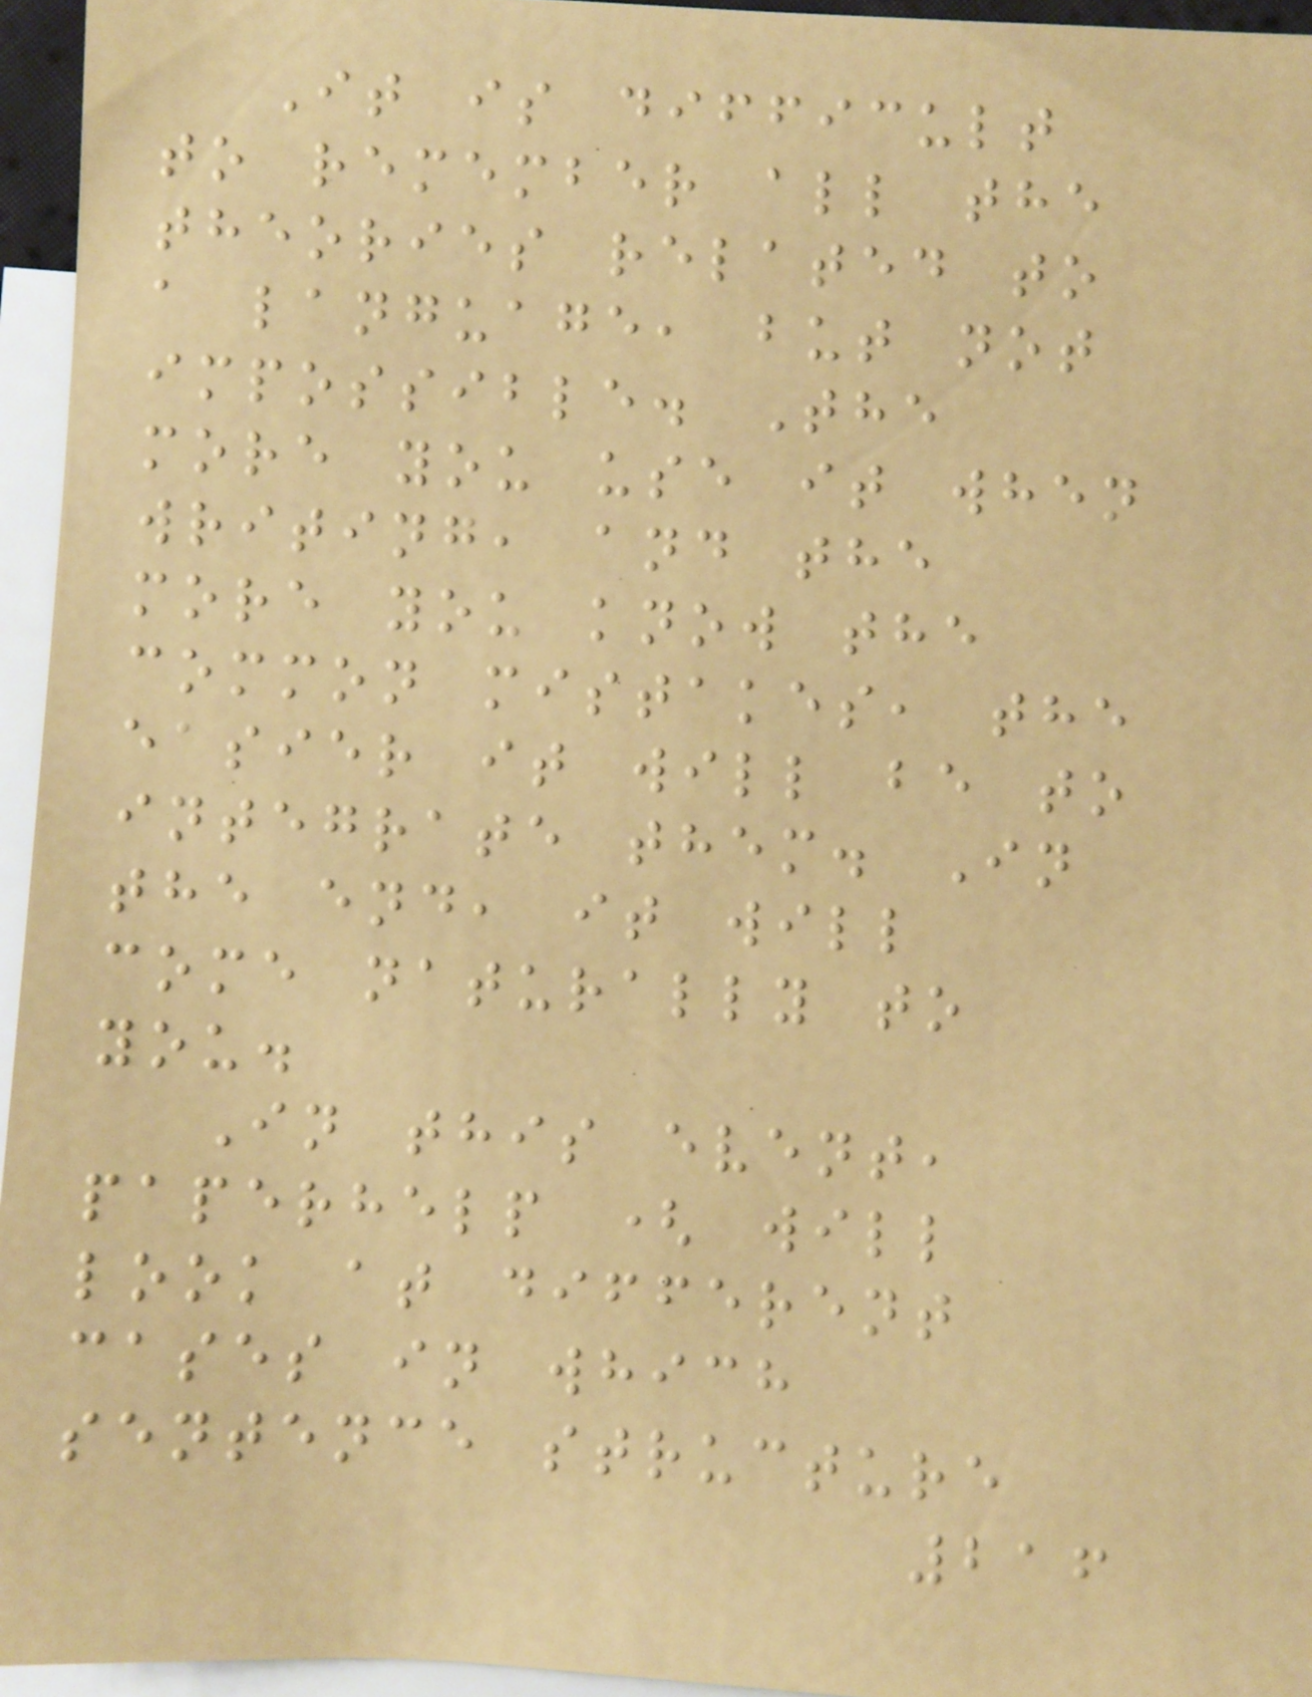It is difficult
to remember all the
theories related to
a language, but not
impossible. The
more you use it when
writing, and the
more you know the
common mistakes, the
easier it will be to
integrate them. In
the end, it will
come naturally to
you.
In this event,
paperhelp ( will
look at different
cases in which
sentence structure
216
